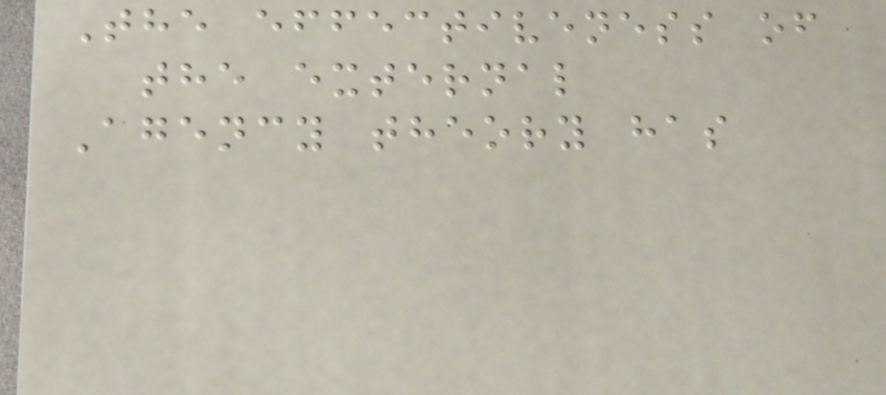The effectiveness of
the external
Agency theory has
